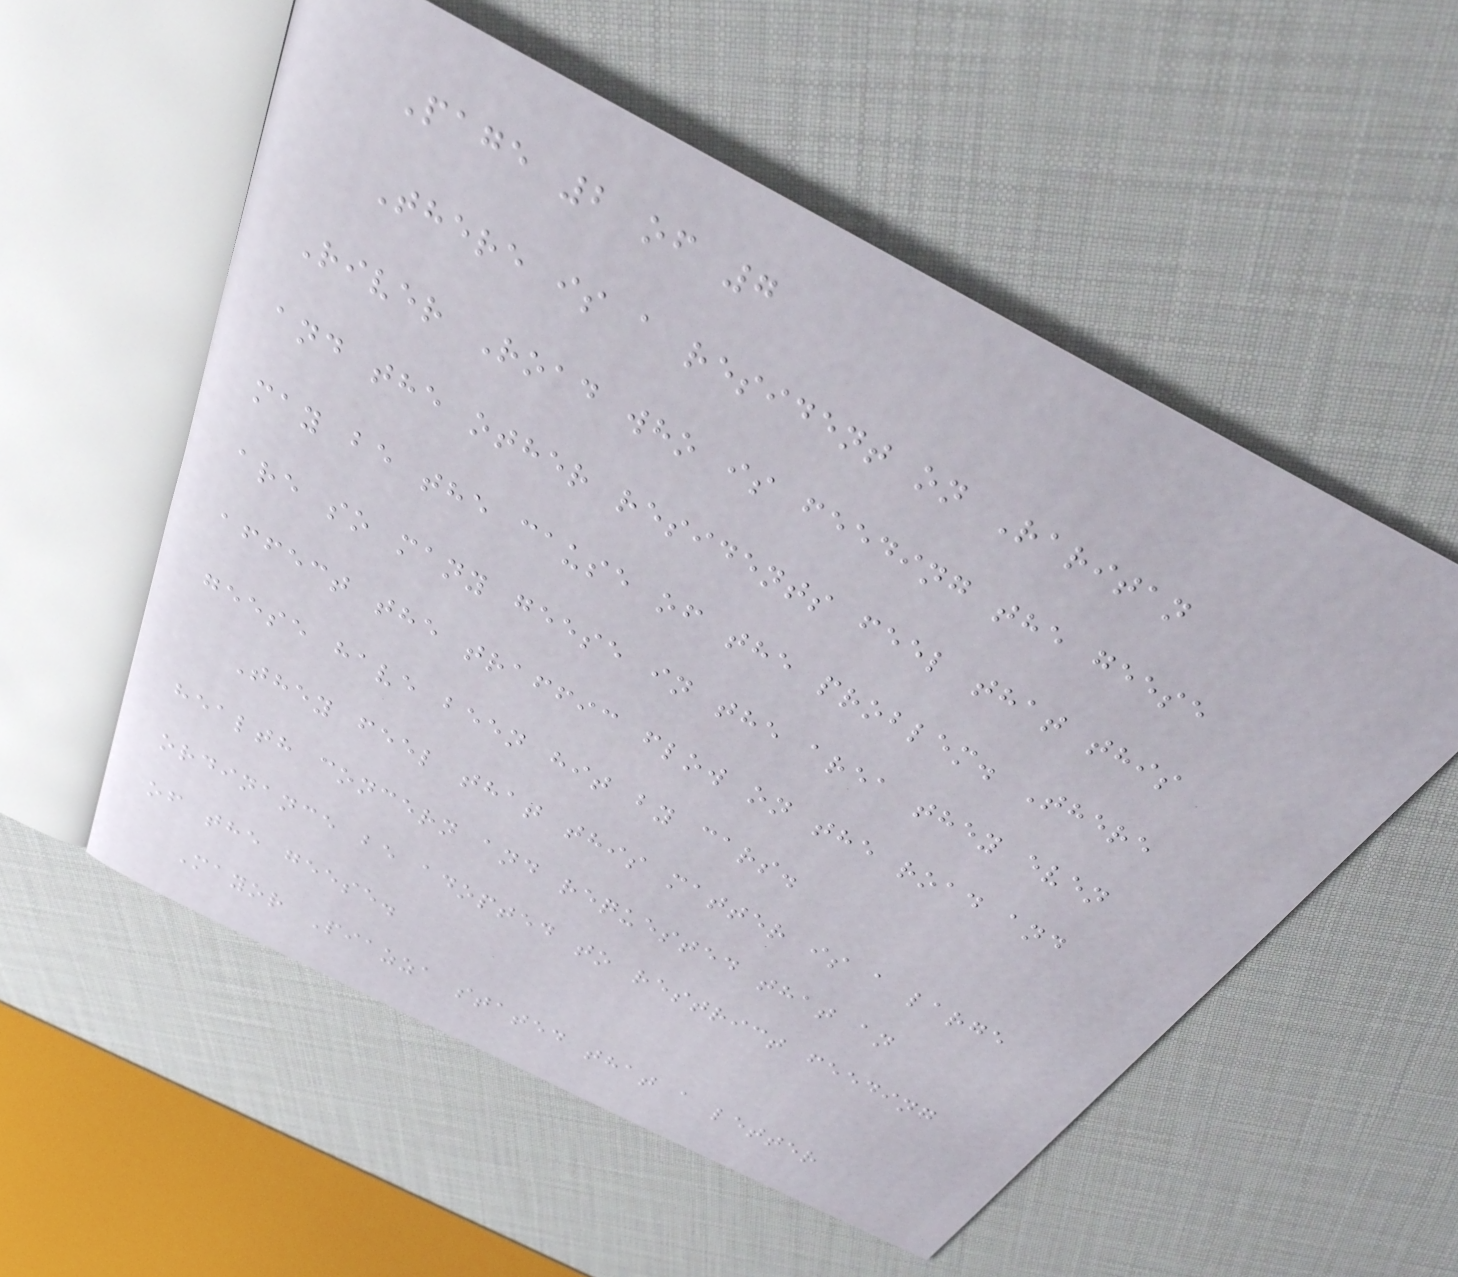Page 2 of 7
There is a resident on Raritan
River Road who is feeding the geese
and the other residents feel that this
may be the cause of the problem. There
are so many geese in the area they even
affect the traffic flow on the road and
geese have been hit by cars.
They feel that this matter is a large
health concern and requested that an
ordinance be adopted to restrict feeding
of the geese.
Mayor Piazza stated that a letter
